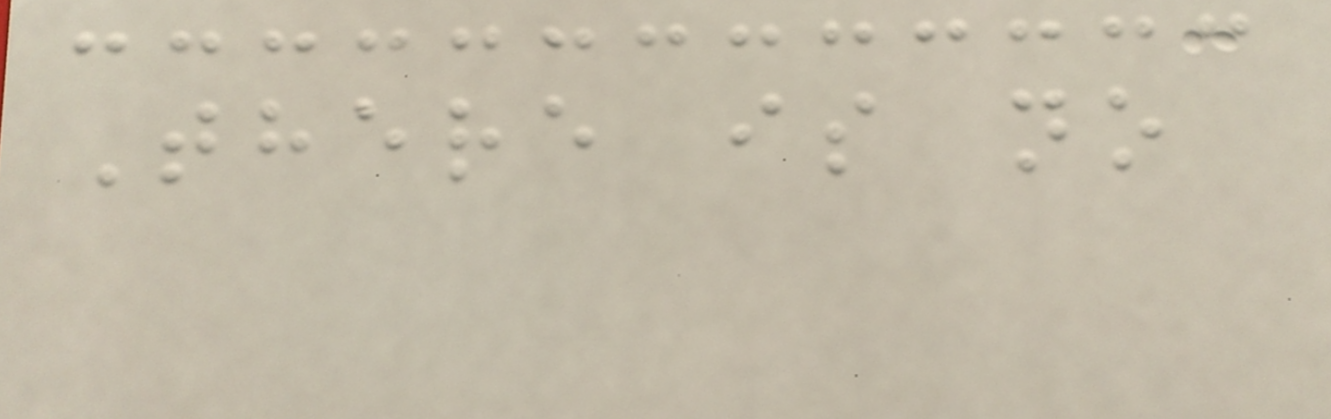There is no
